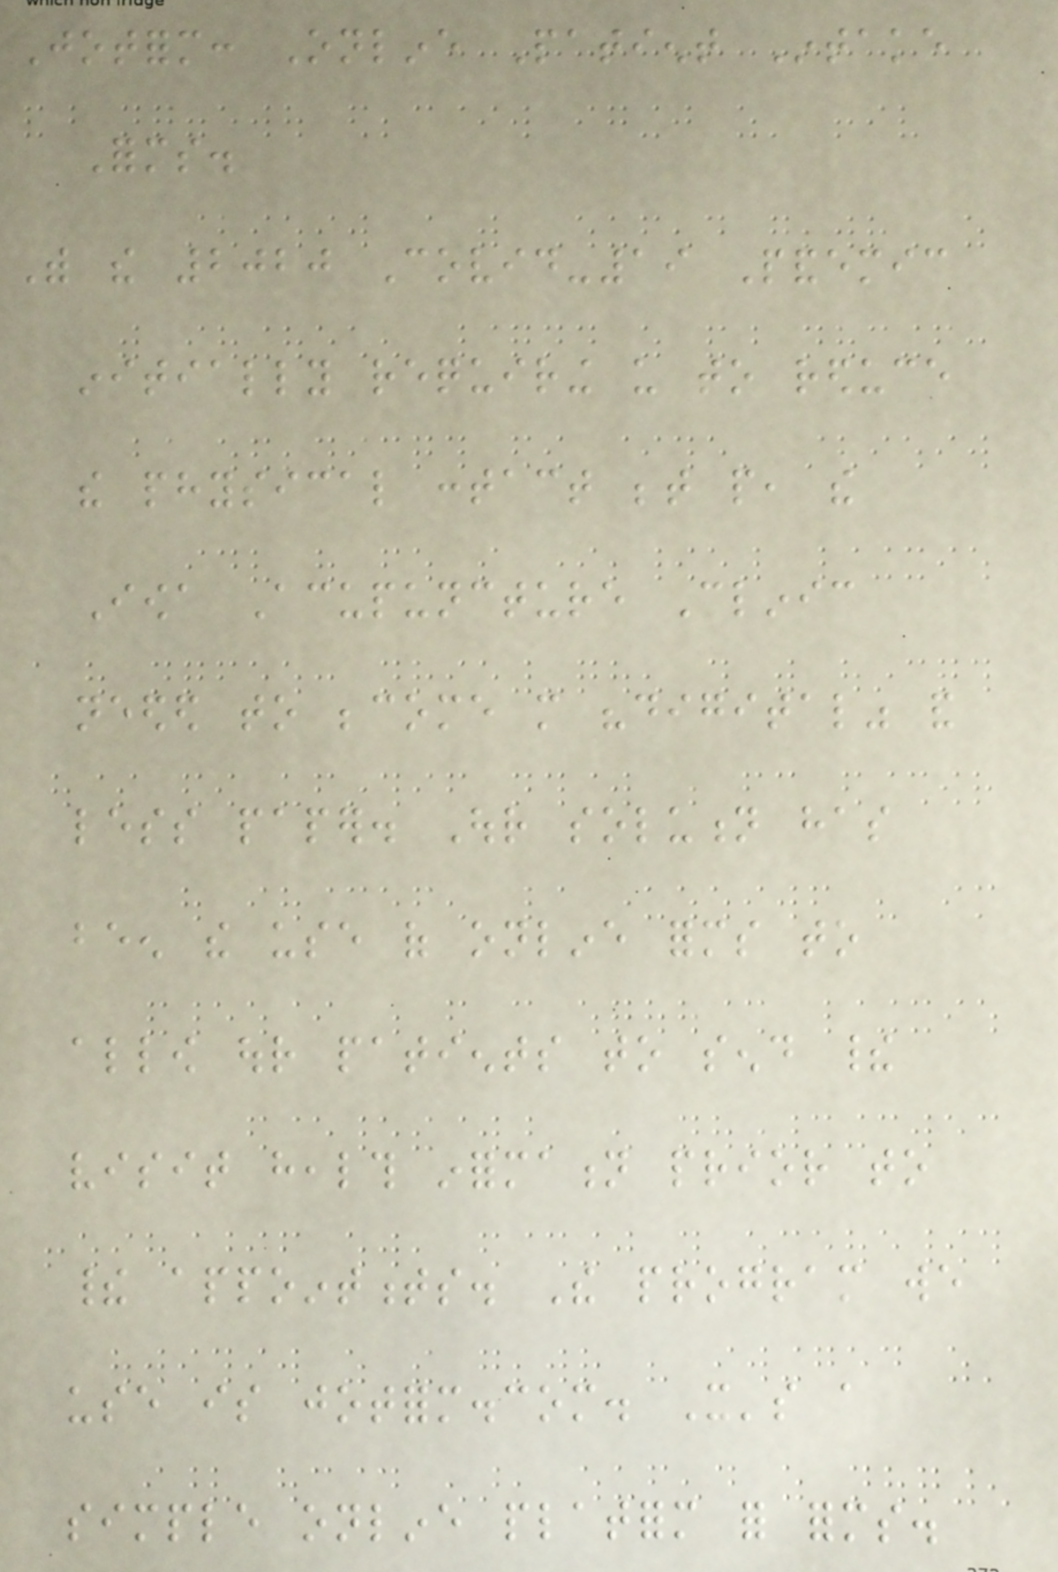Jotform: Online Patient Intake
Forms.
With the 2020 Covid-19 Pandemic
initially requiring us to reduce
the physical contact between people, the
Iowa Acupuncture Clinic
needed to become more "digital" and
less paper. Our solution has
been the use of online forms to
allow our patients to send their
visit health information prior to
their appointments. The program we
use is jotform.com. It's a
simple online platform for forms.
